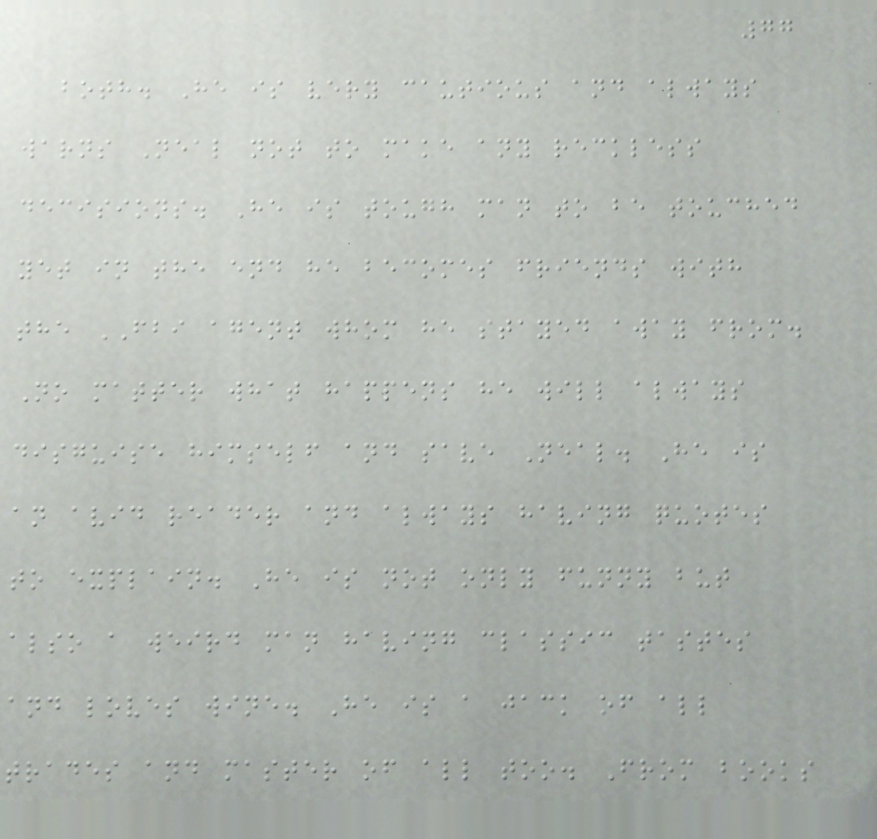77
both. He is very cautious and always
warns Neal not to make any reckless
decisions. He is tough man to be touched
yet in the end he becomes friends with
the FBI agent whom he stayed away from.
No matter what happens he will always
disguise himself and save Neal. He is
an avid reader and always having quotes
to explain. He is not only funny but
also a weird man having classic tastes
and loves wine. He is a jack of all
trades and master of all too. From books
